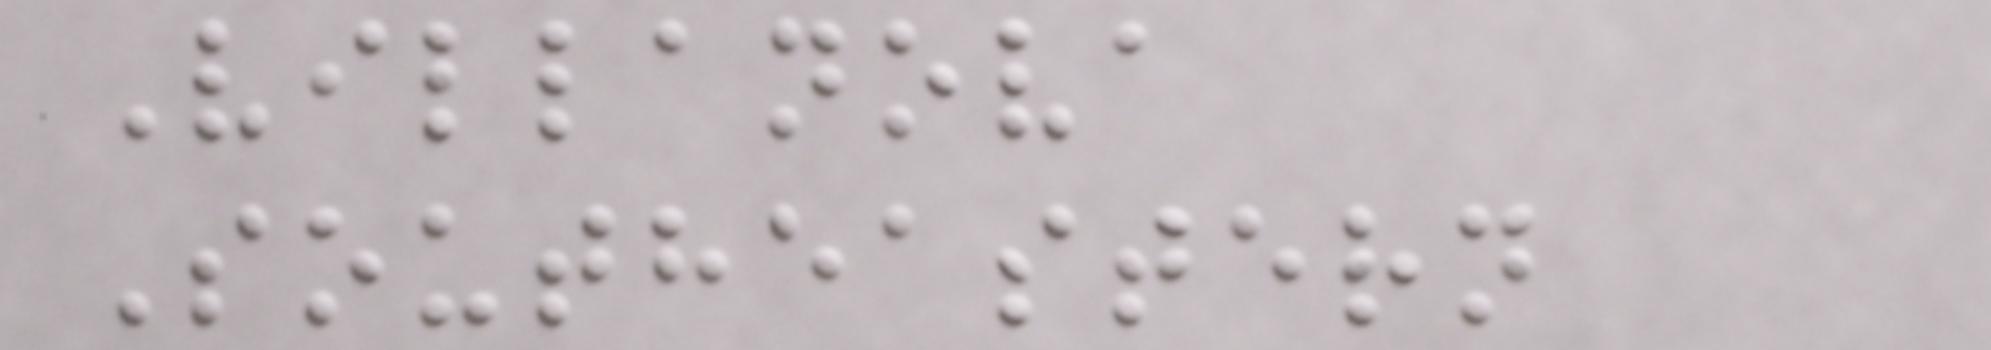Villanova
Southeastern
